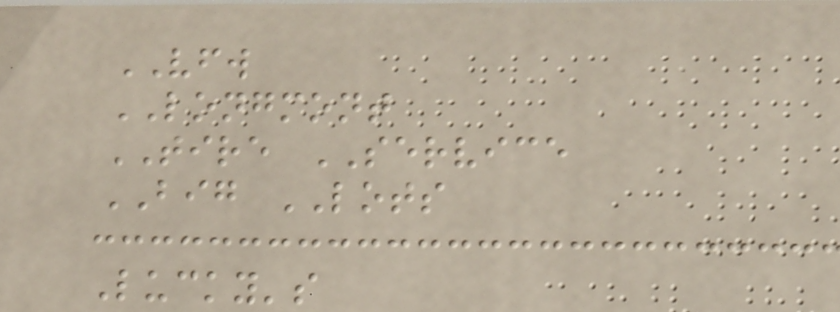VFW
LONGMONT
TIRE SERVICE
BIG LOTS
Lucky's
